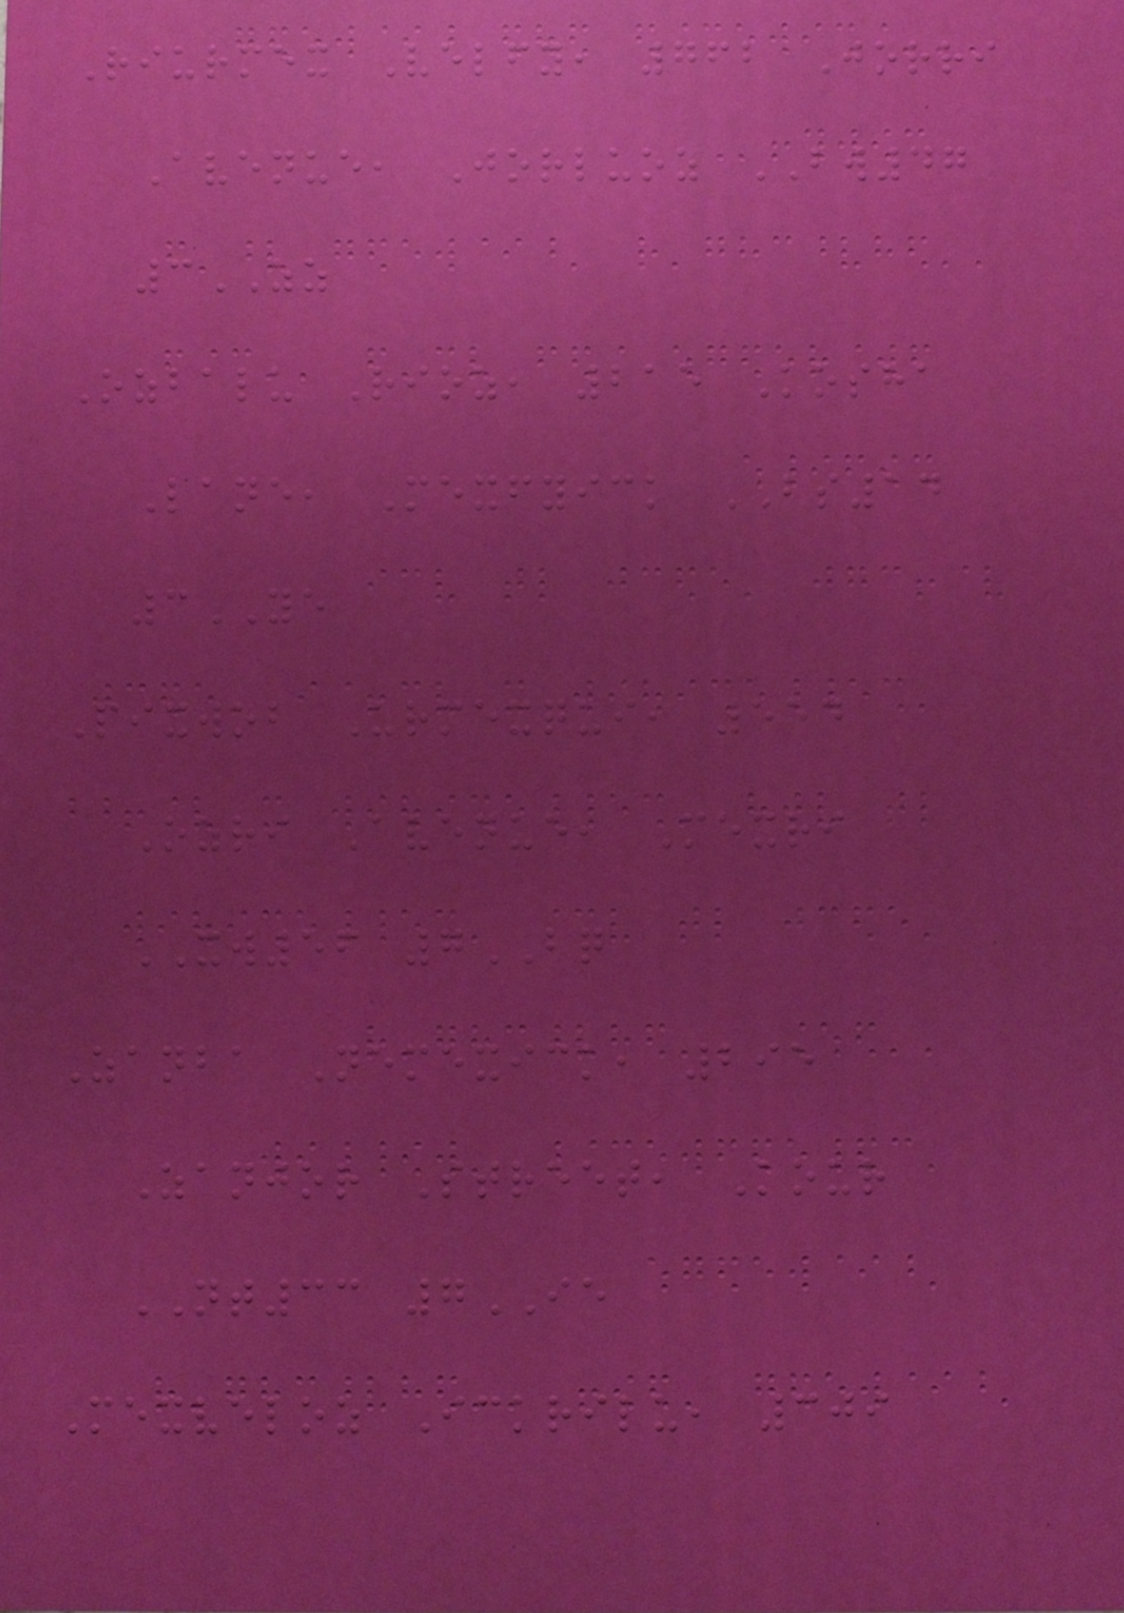Riurmex Velfy, 762 Jorri
Avenue, Jorluoz BW47
3ZZ
Ozbalu Rioz, 215 Kosha
Lane, Mexfyick BS14
3YE
Pixwob Urmexqui, 554
Ozri Avenue, Mexri
XW56 7BQ
Zanba Nemexick, 295
Zanjor Street, Kour
NT33 7IE
Mexveloz Ickrilu, 309
